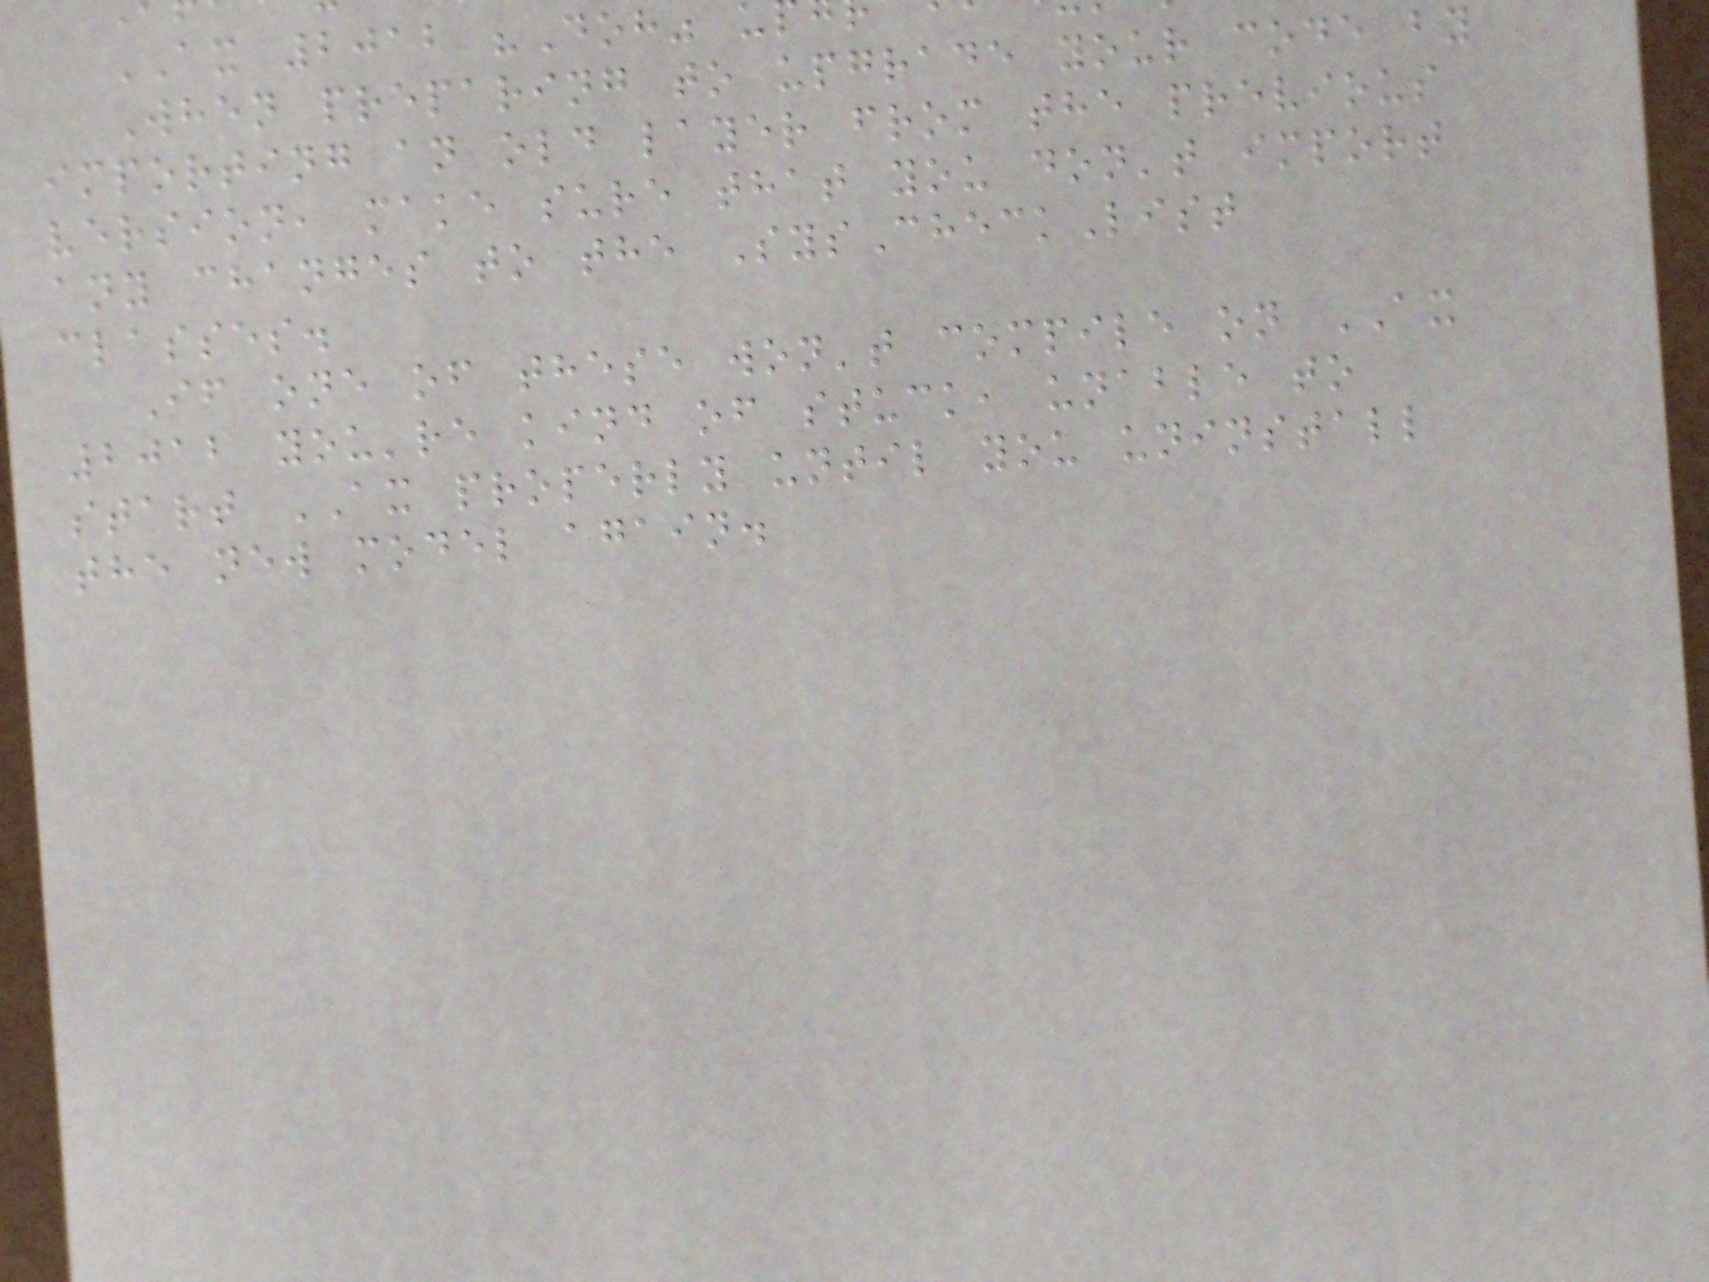AX 2012 "Doh"
When preparing to upgrade your code by
importing an old layer from the previous
version, make sure that you don't import
any changes to the SysCheckList
classes.
If one of these won't compile on AX
2012 you're kind of stuck, unable to
start AX properly until you uninstall
the new model again.
